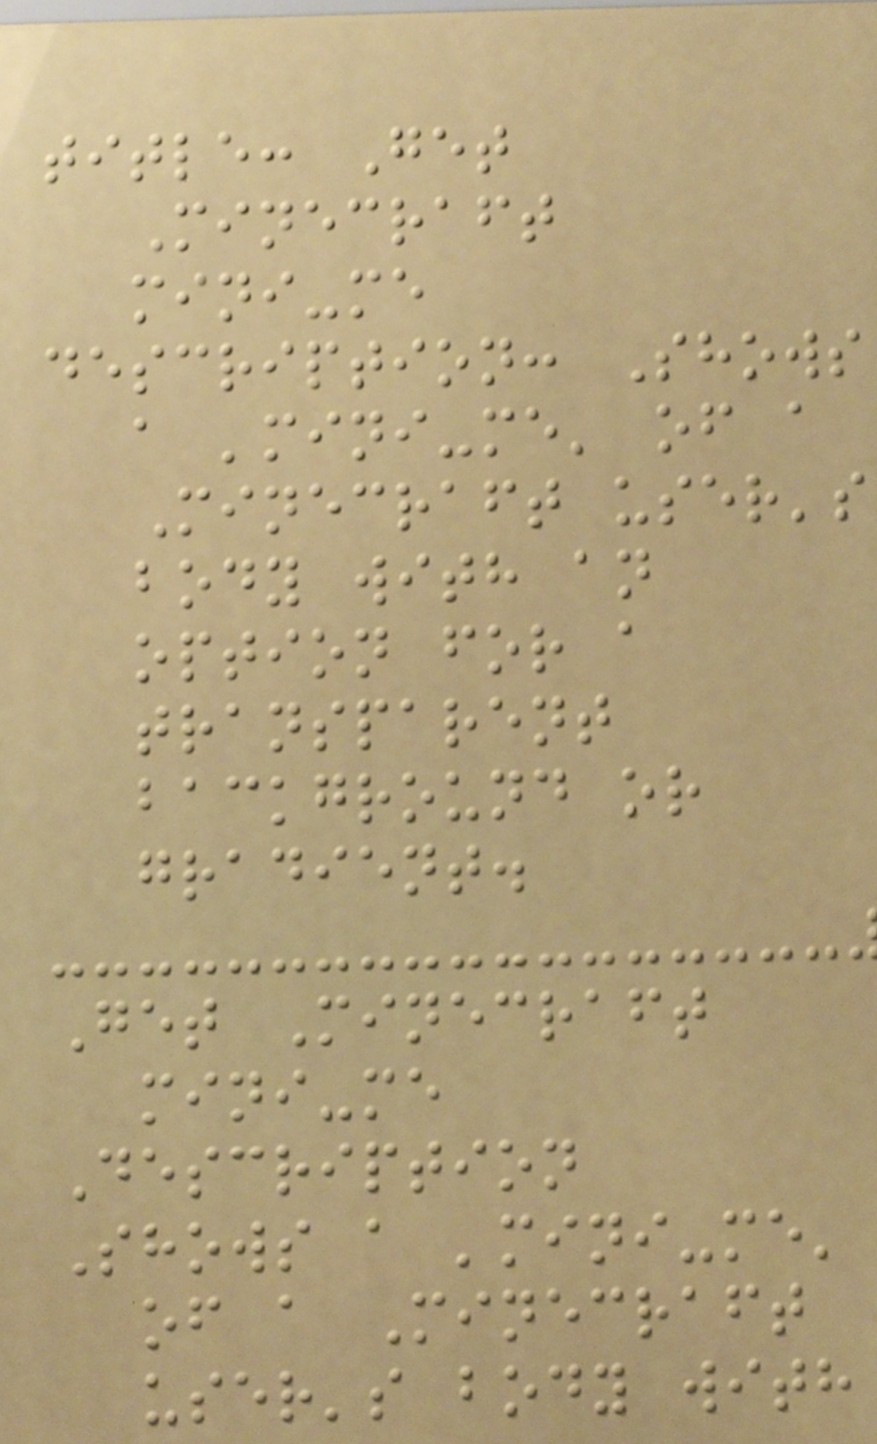title: Get
Minecraft
mini-me
description: Shows
a 'mini-me' of a
Minecraft user's
body with an
option for a
transparent
background or
gradient.
Get Minecraft
mini-me
Description
Shows a 'mini-me'
of a Minecraft
user's body with
